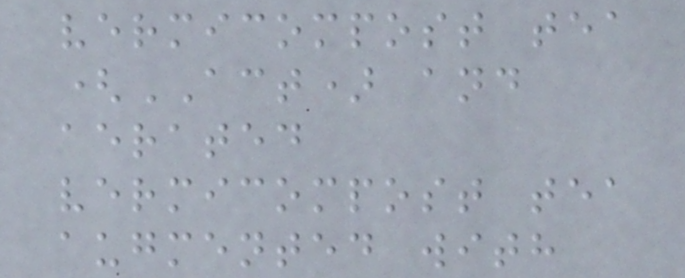vermicompost tea
(ACT) and
aerated
vermicompost tea
augmented with
